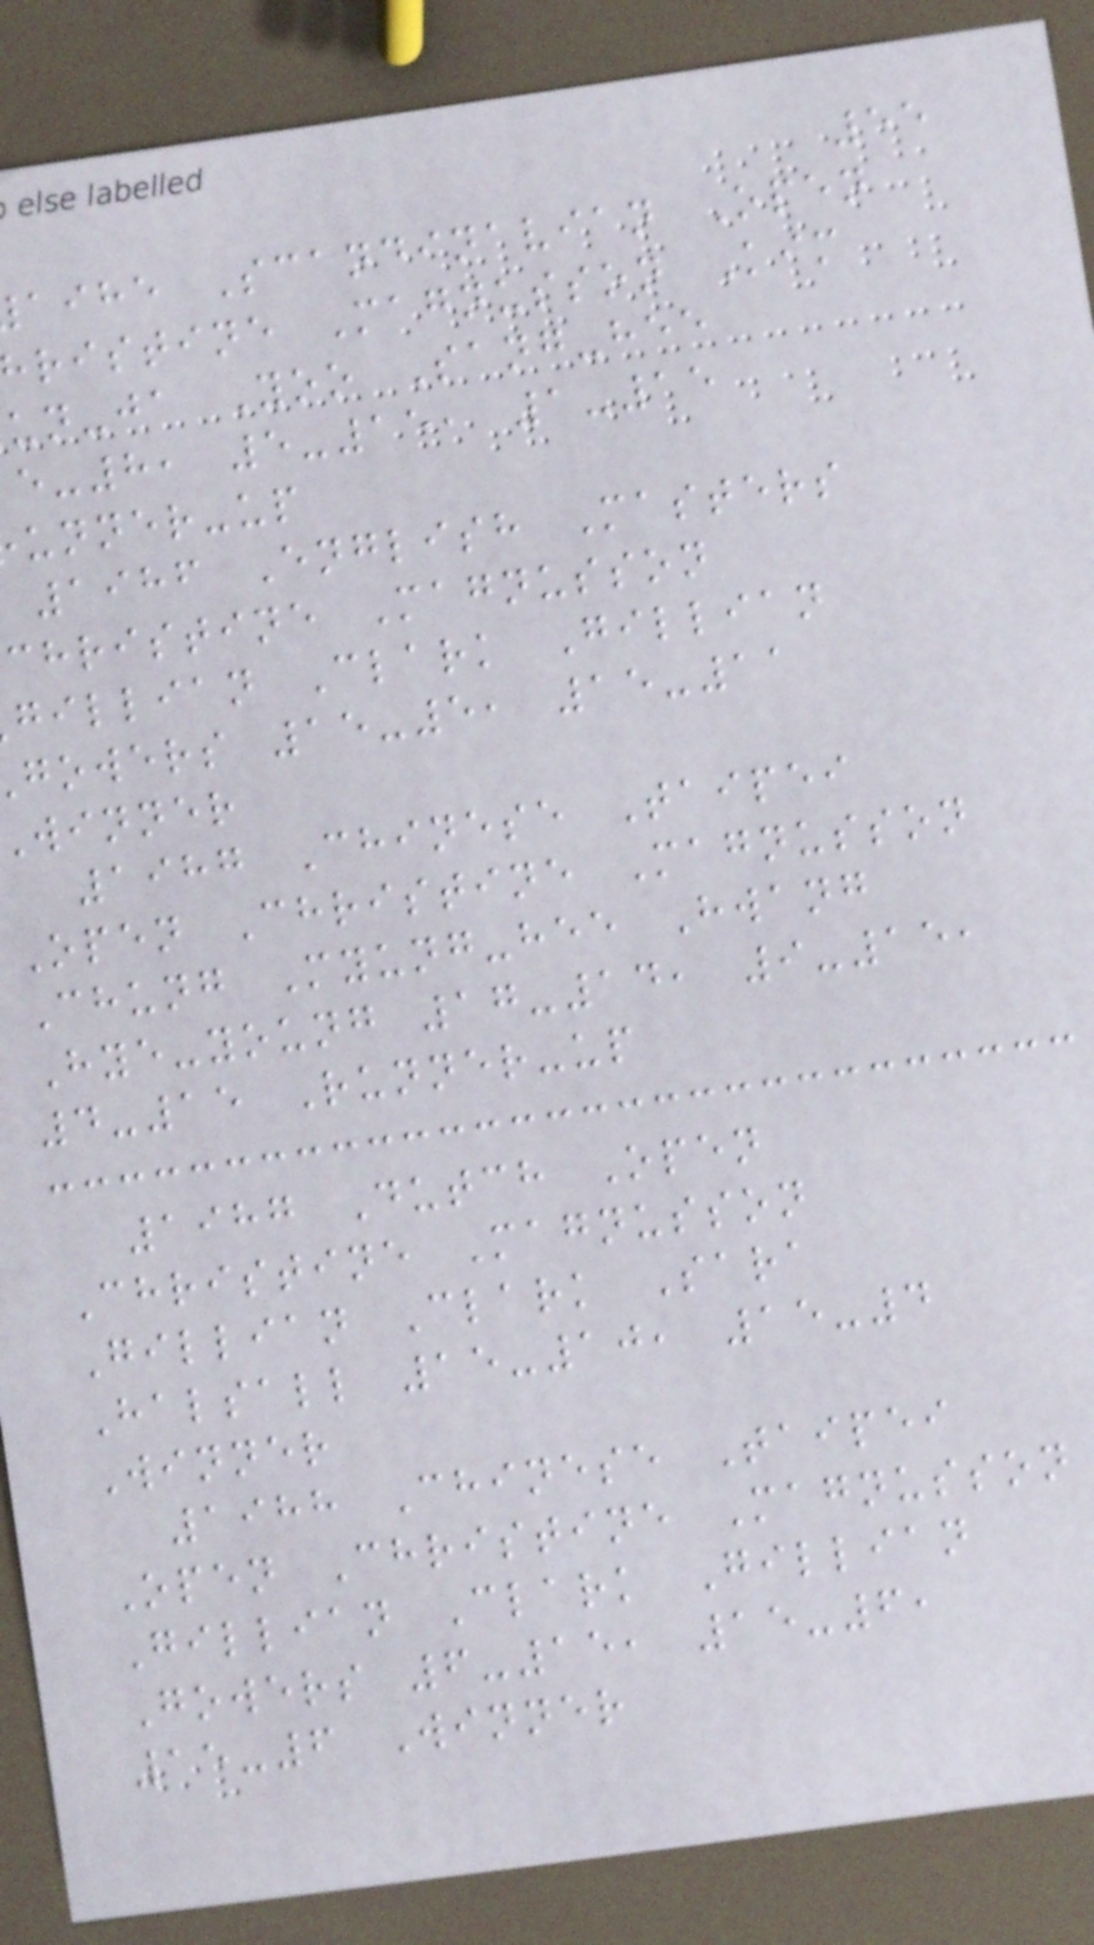55
aihe Scandinavian Open
ristine Magnusson Kim
un-ja Yoo Sang-hee
-8, 5-15, 1-15
unner-up
1986 English Masters
christine Magnusson
gillian Clark Gillian
gowers 15-5, 15-11
winner
1987 Chinese Taipei
Open Christine Magnusson
Chung Myung-hee Hwang
Hye-young 17-14, 9-15,
4-15 Runner-up
1987 Dutch Open
Christine Magnusson
Gillian Clark Sara
Halsall 15-10, 15-4
Winner
1988 Chinese Taipei
Open Christine Magnusson
Gillian Clark Gillian
Gowers 6-15, 15-6,
15-6 Winner
